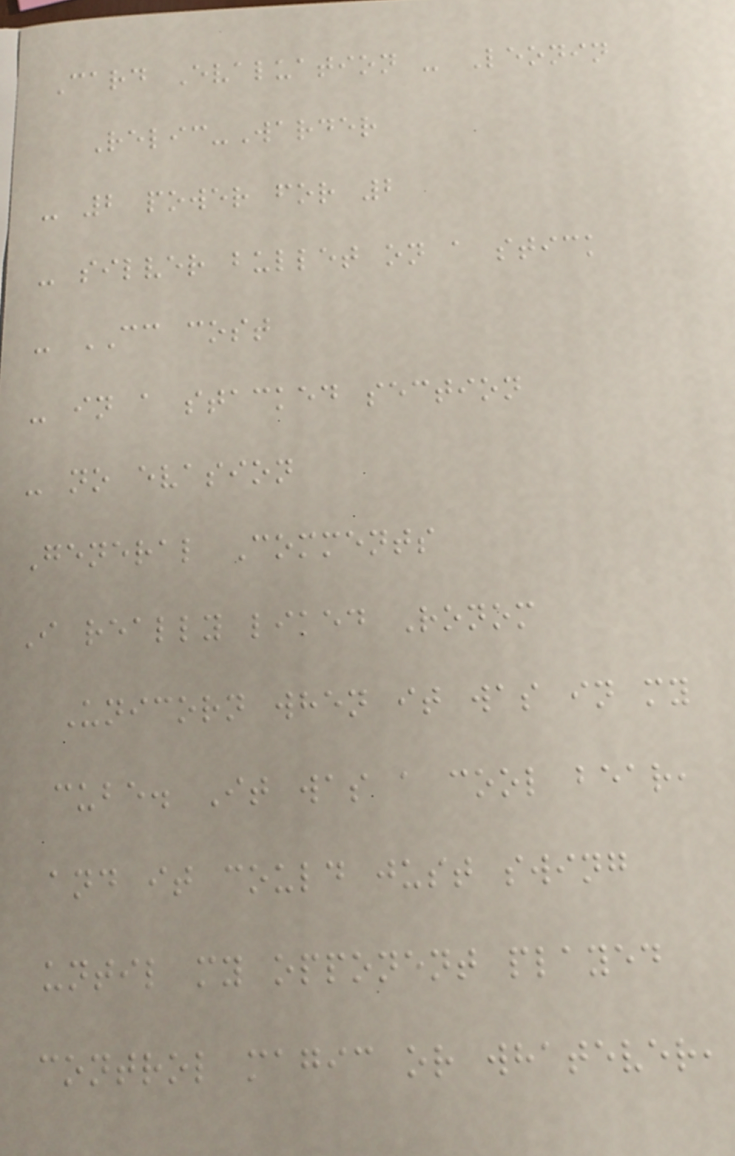Card Evaluation - Leonin
Relic-Warder
- 2 power for 2
- silver bullet on a stick
- CC cost
- in a stacked section
- no evasion
General Comments
I really liked Ronom
Unicorn when it was in my
cube. It was a cool bear,
and it could just swing
until my opponent played
control magic or whatever,
